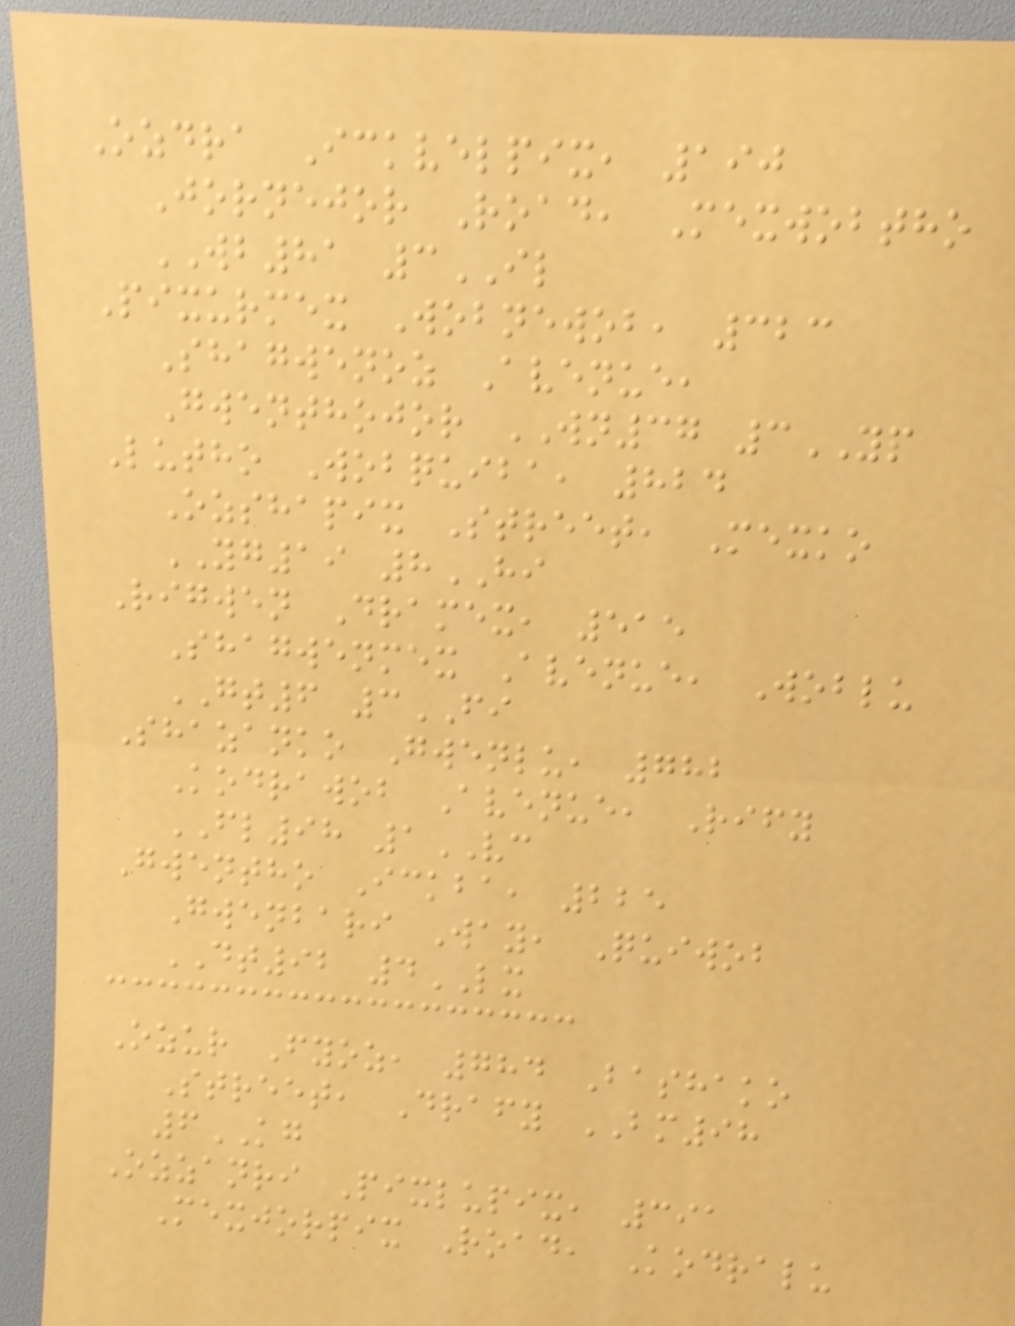Ozdra Ickvelpix, 190
Jornejor Road, Mexwobtho
WB81 3IL
Pixurmex Wobnewob, 323
Shagwenoz Avenue,
Gwenthojor WN37 3YP
Lutho Wobquiba, 824
Ozshapix Street, Mexko
YG19 8HI
Rigwen Dramex, 515
Shagwenmex Avenue, Woblu
GT6 3FI
Shazanko Gwenlu, 782
Kodrawob Avenue, Rify
FL98 1VC
Gwentho Ickba, 225
Gwenbari Way, Quiwob
DT92 4LX
Ozur Fyoz, 784 Bashako
Street, Drafy BM98
6KG
Ozzanri Pixlupix, 391
Mexjorpix Road, Kodralu
